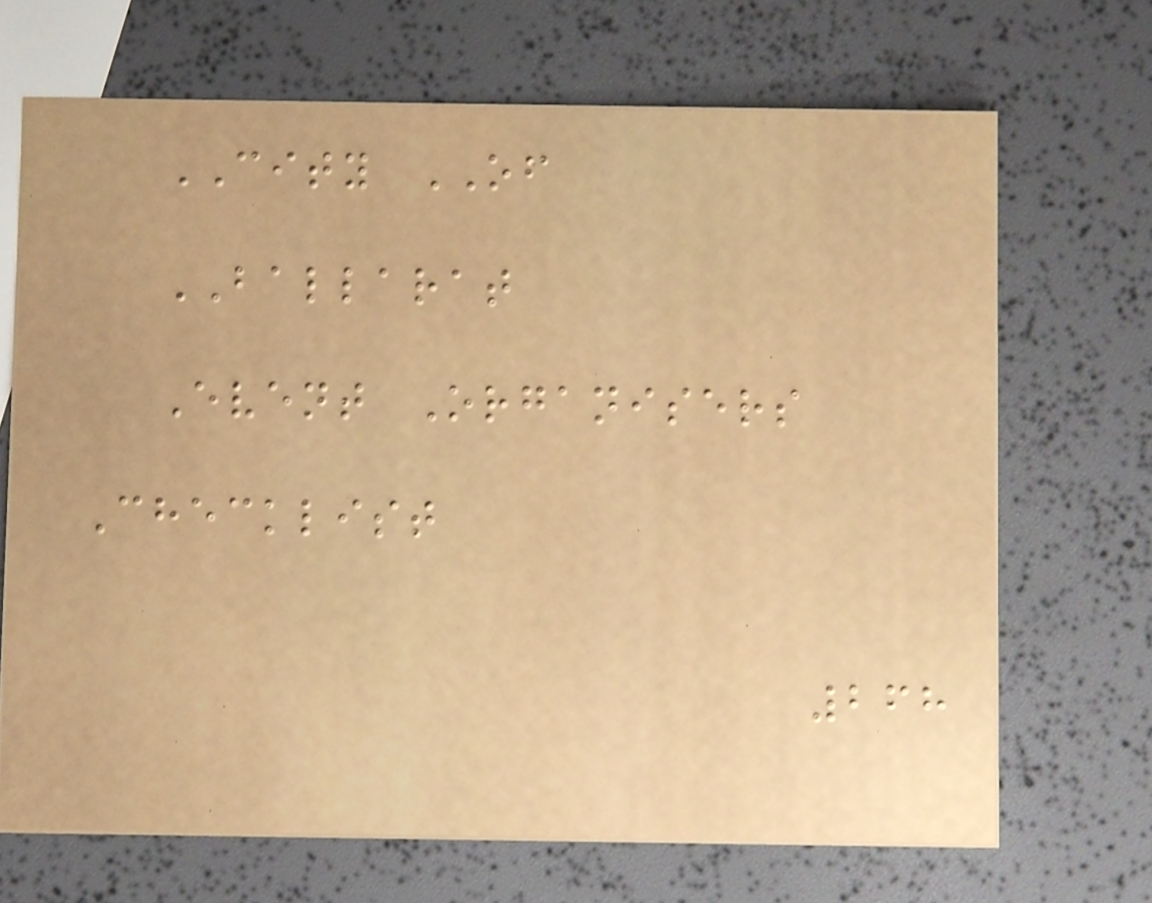CITY OF
BALLARAT
Event Organisers
Checklist
268
